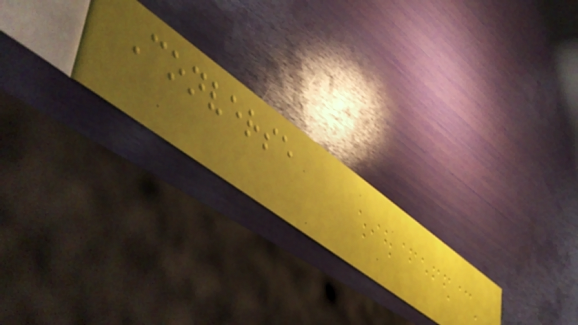Converse
